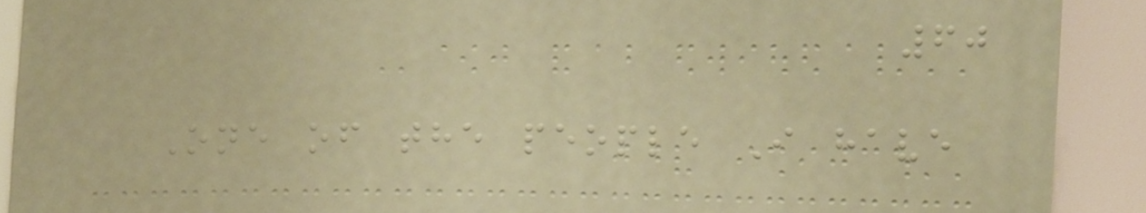60
One of the people I have
